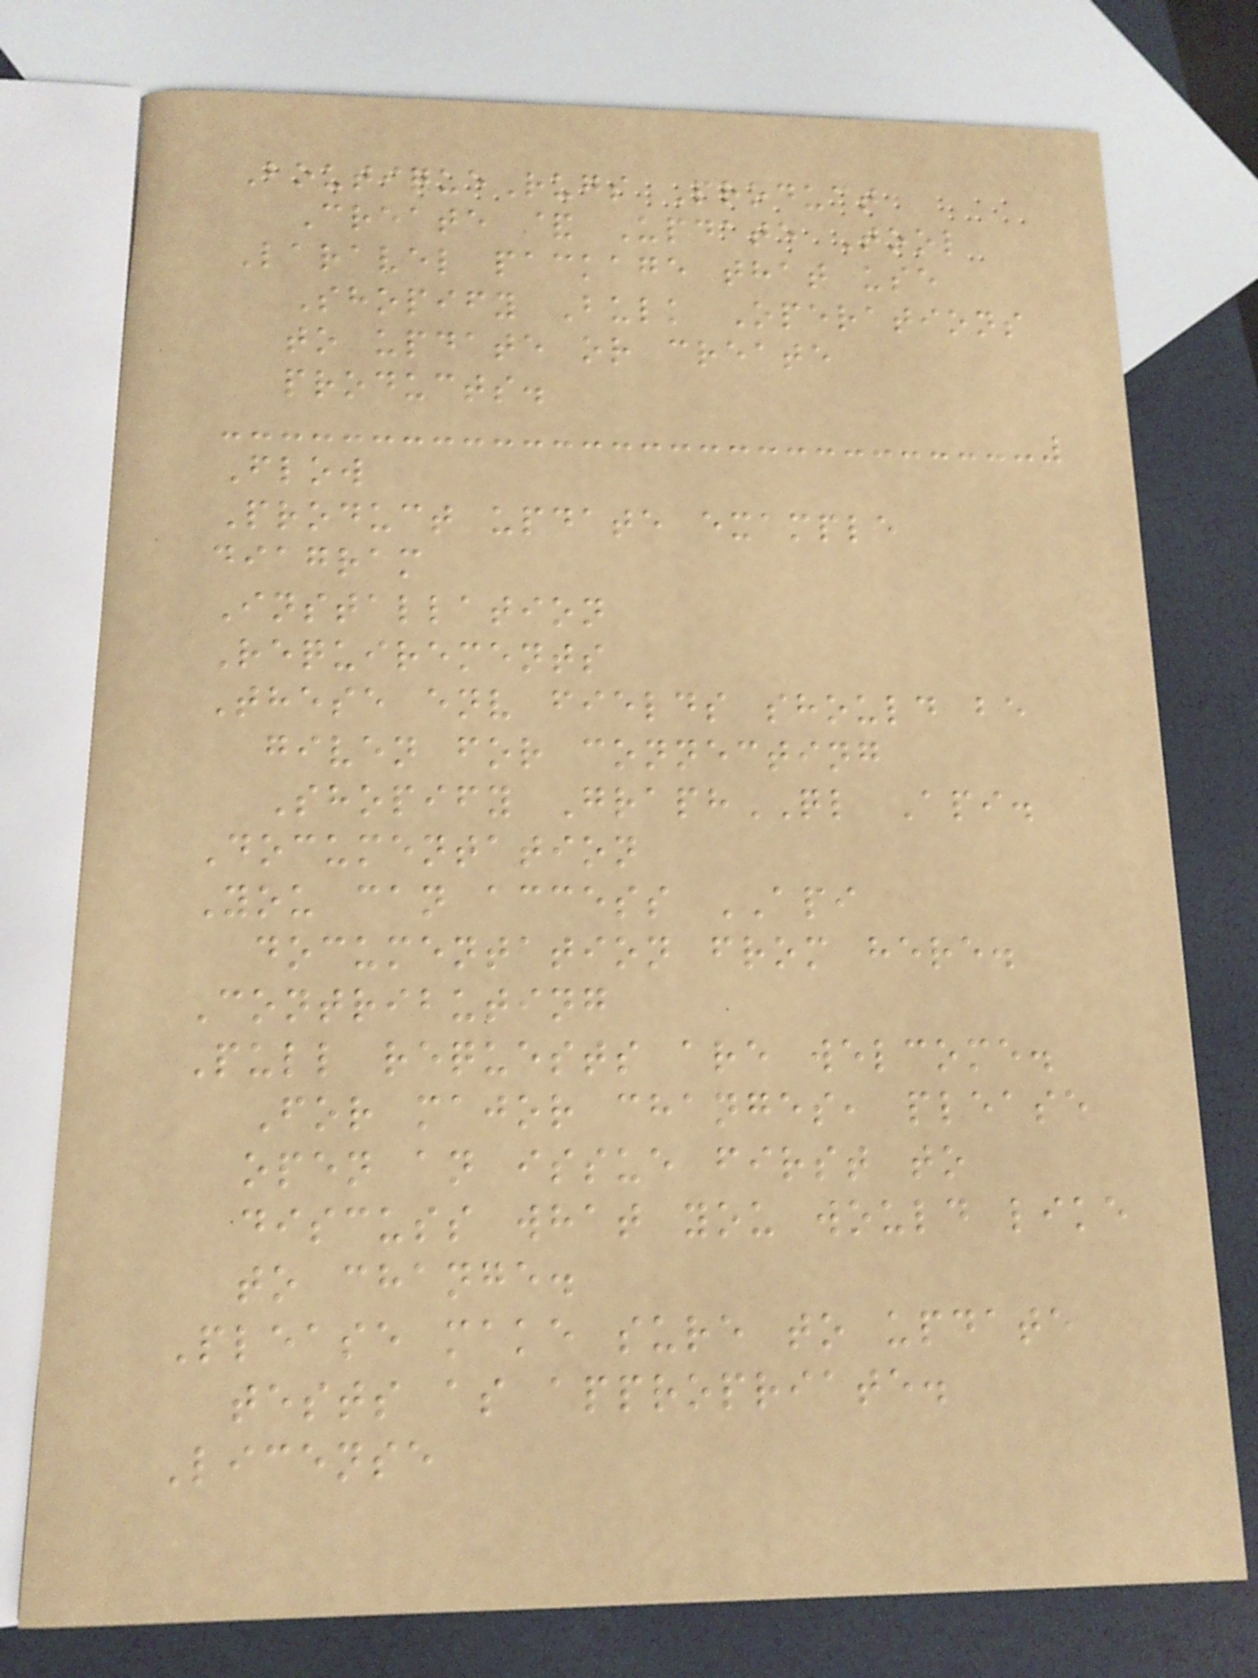BoutiqueRugs Product
Create & Update Tool
Laravel package that use
Shopify Bulk Operations
to update or create
products.
Flow
Product update example
diagram
Installation
Requirements
These env fields should be
given for connecting
Shopify GraphQL Api.
Documentation
You can access API
documentation from here.
Contributing
Pull requests are welcome.
For major changes, please
open an issue first to
discuss what you would like
to change.
Please make sure to update
tests as appropriate.
License
